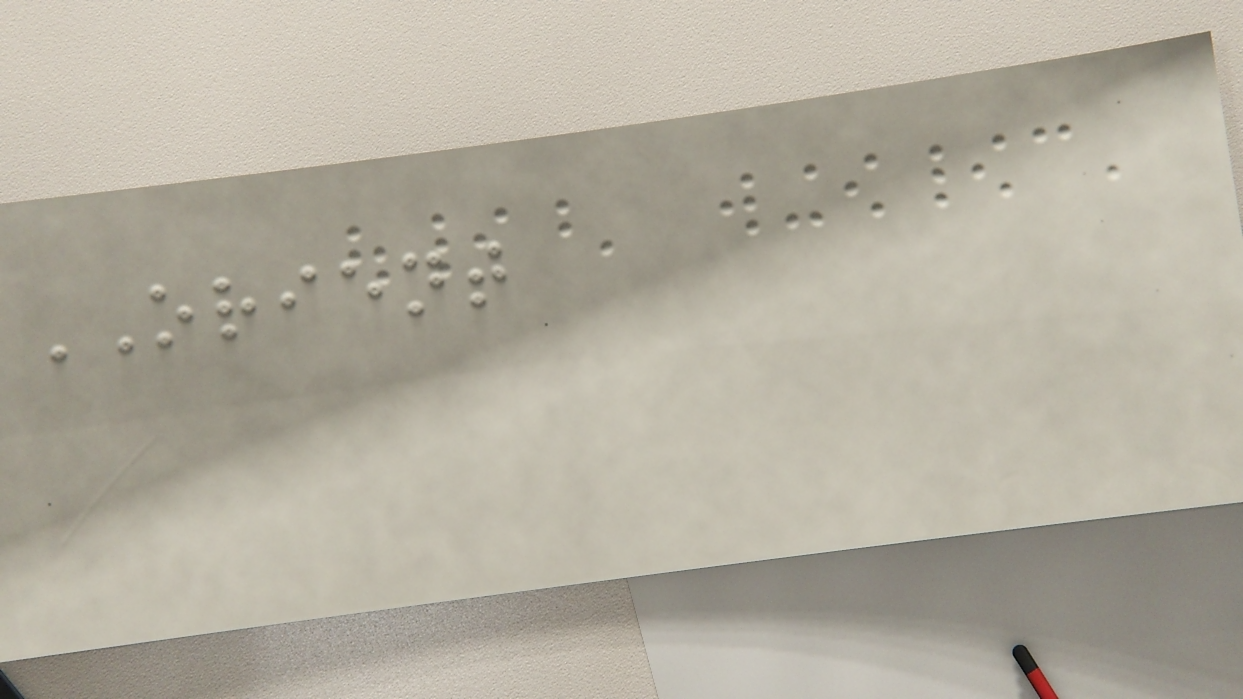ORIENT
